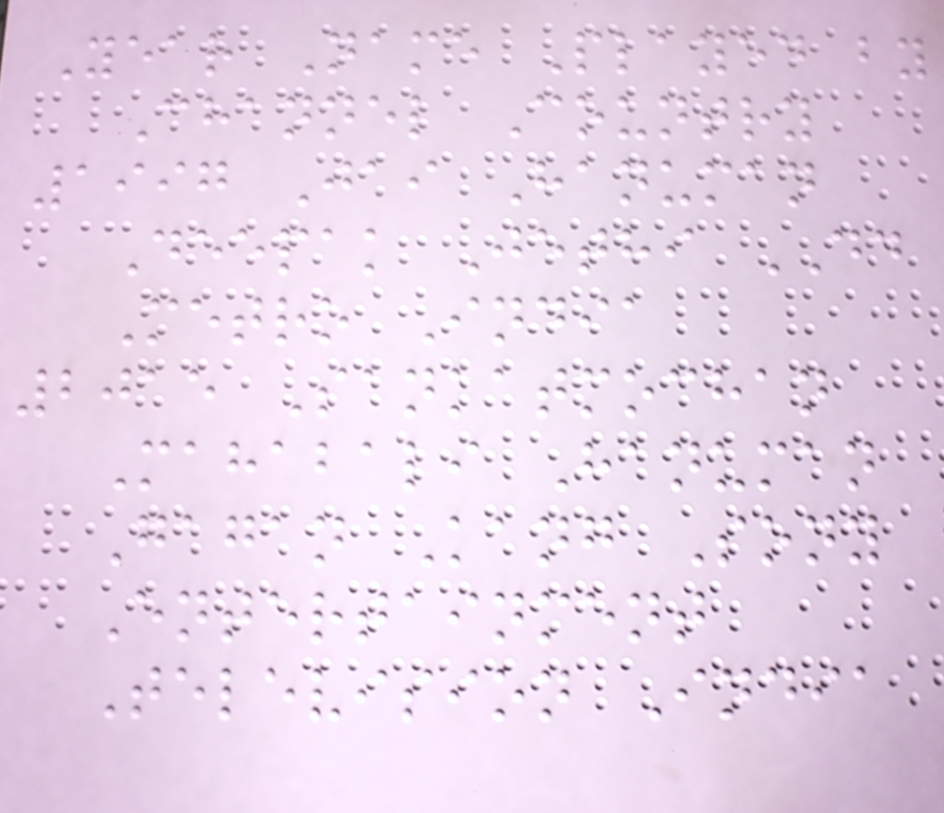Year Name Played by
Channel Country
1997 Jai Hanuman
Deepak Jethi DD
Metro India
2015 Sankatmochan
Mahabali Hanuman
Gagan Kang Sony
Entertainment
Television India
